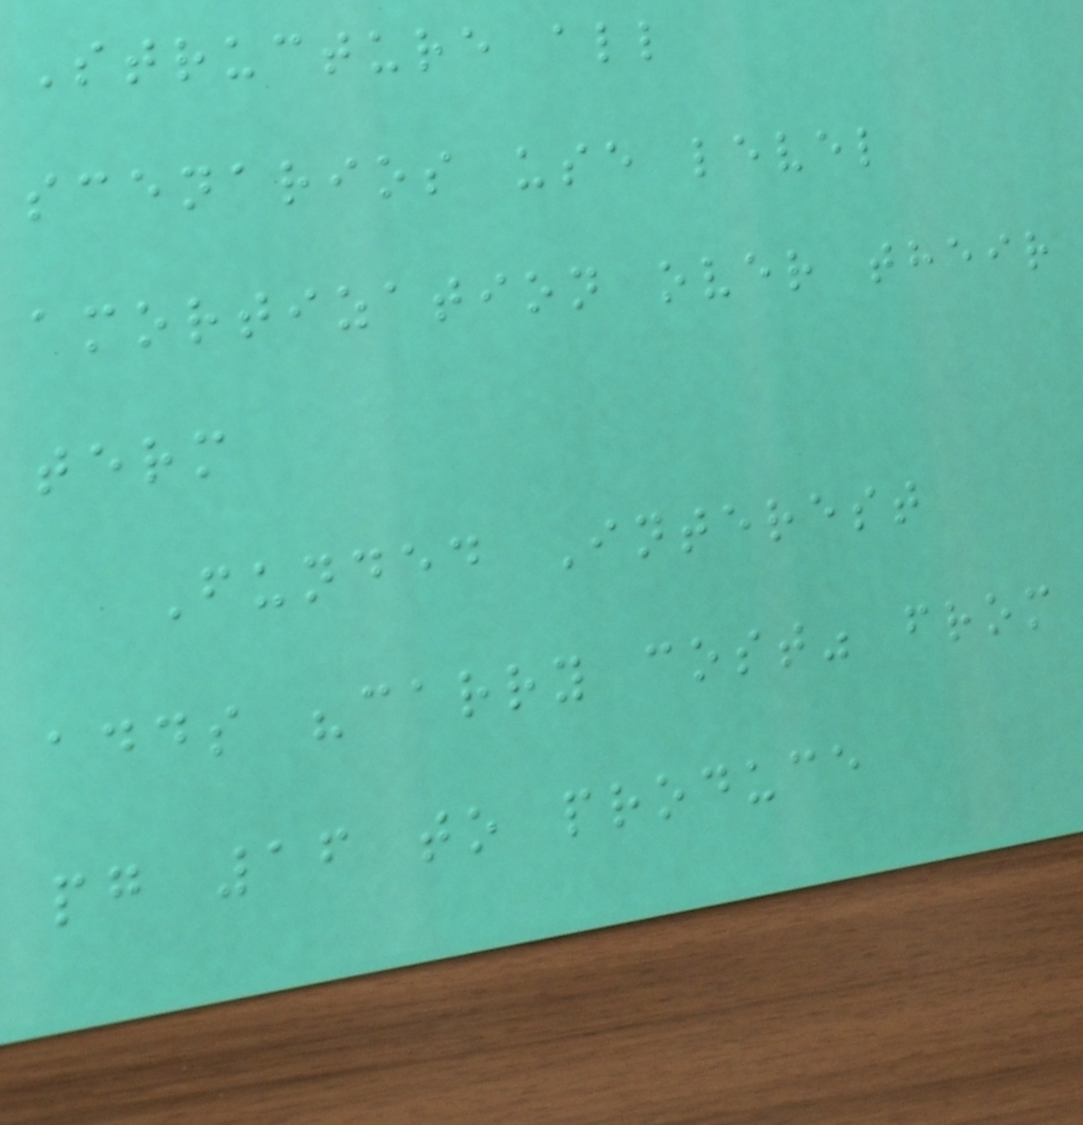Structure all
scenarios use level
amortization over their
term
Funded Interest
adds "carry cost" from
pg 16 to produce
